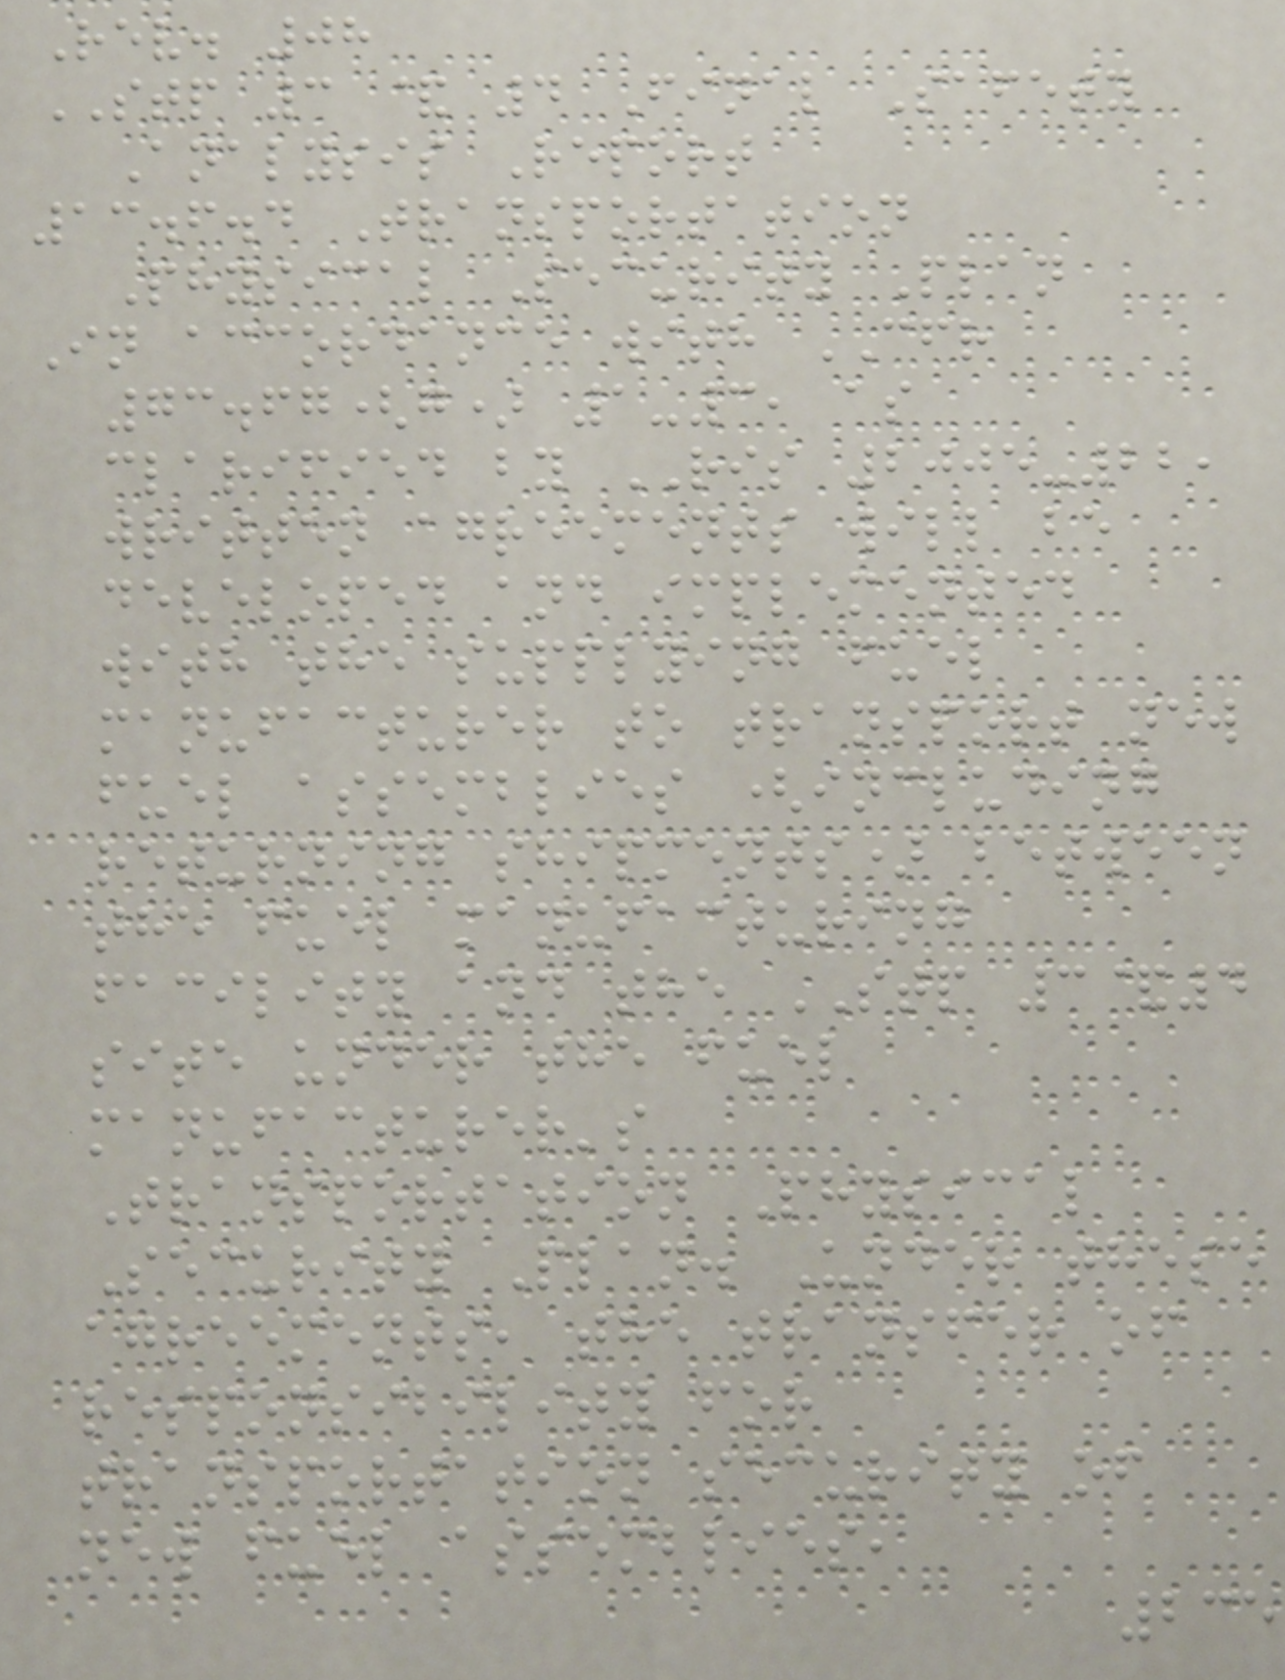Rev. 08
STP 3 & 4 Final Safety
Analysis Report
13.6.4 Transportation
Physical Security Plan
In accordance with CFR
73.67(g) 1-3, as
clarified by RIS 2005-22,
written agreements will be
developed and implemented
with the supplying fuel
manufacturer to transport new
fuel assemblies (including
returning shipments) between
the fuel manufacturing
facility and the STP 3&4
site under the fuel
manufacturer's
Transportation Physical
Security Plan. Under these
agreements, the transfer of
responsibility for
transportation security of
new fuel assemblies,
235
